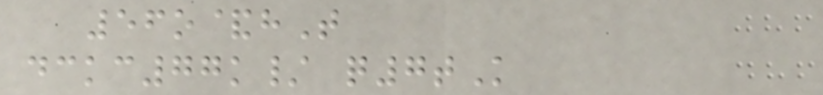56o&hT
dckc77k/ q7tK
